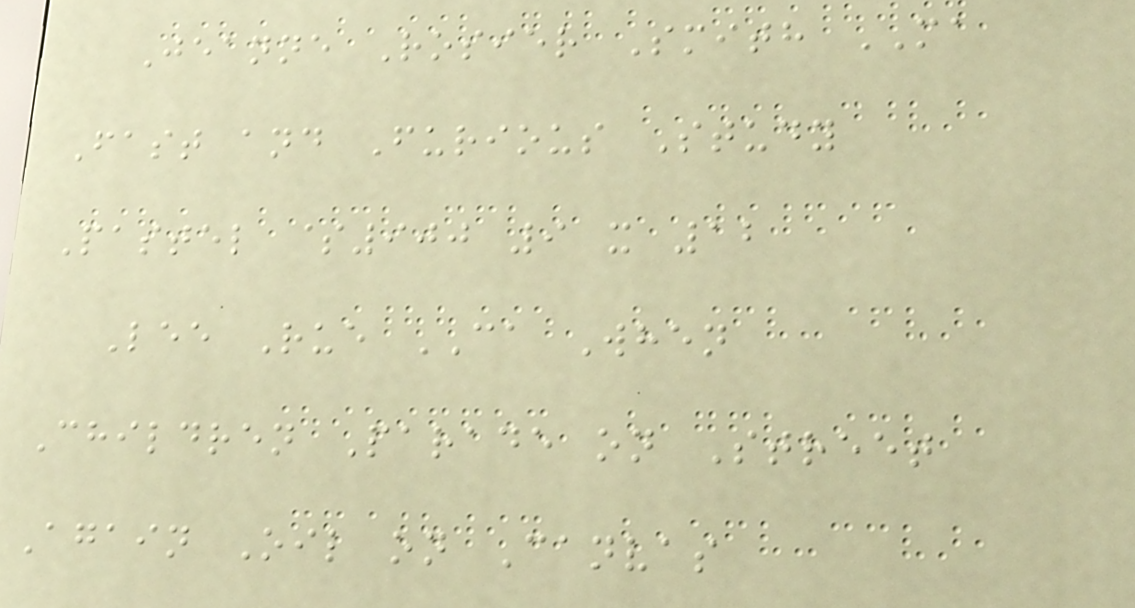Jeanne Rosier Smith MA
Fast and Furious Study
Pastel $900 9 x 12
Lee Rue CA When
Children Parade on Street
Again Oil on Canvas
